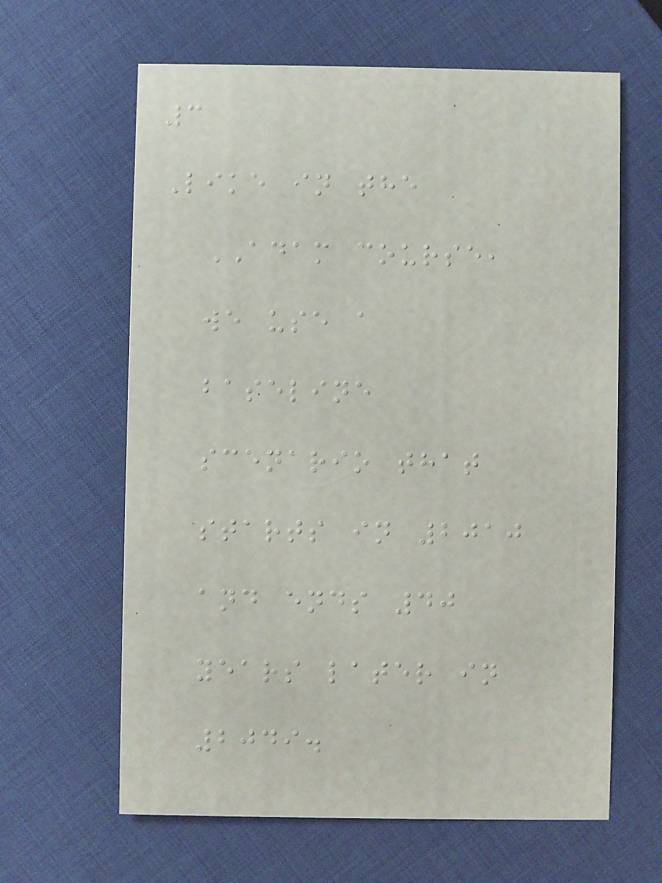3
Like in the
ADAM course,
we use a
baseline
scenario that
starts in 2010
and ends 40
years later in
2049.
